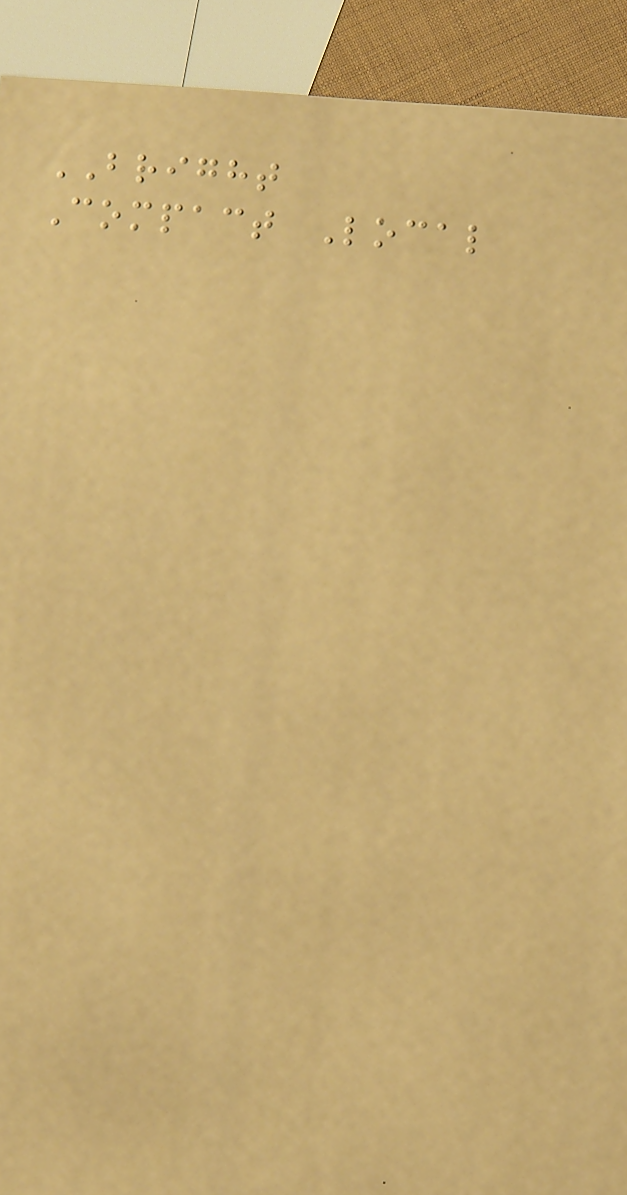BRIGHT
Compact Local
